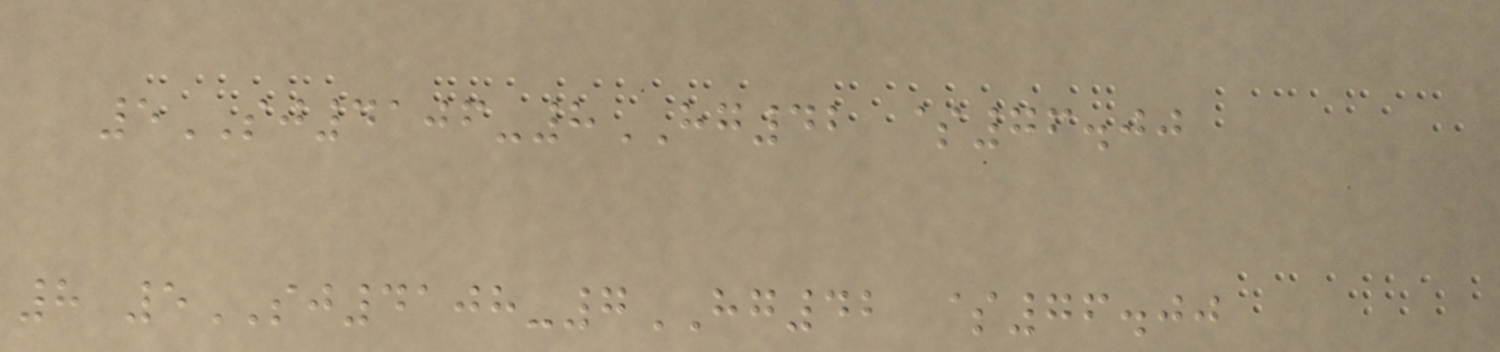5SJ4106-8HG42 $76.00
8 5SJ4108-7HG42 $76.00
